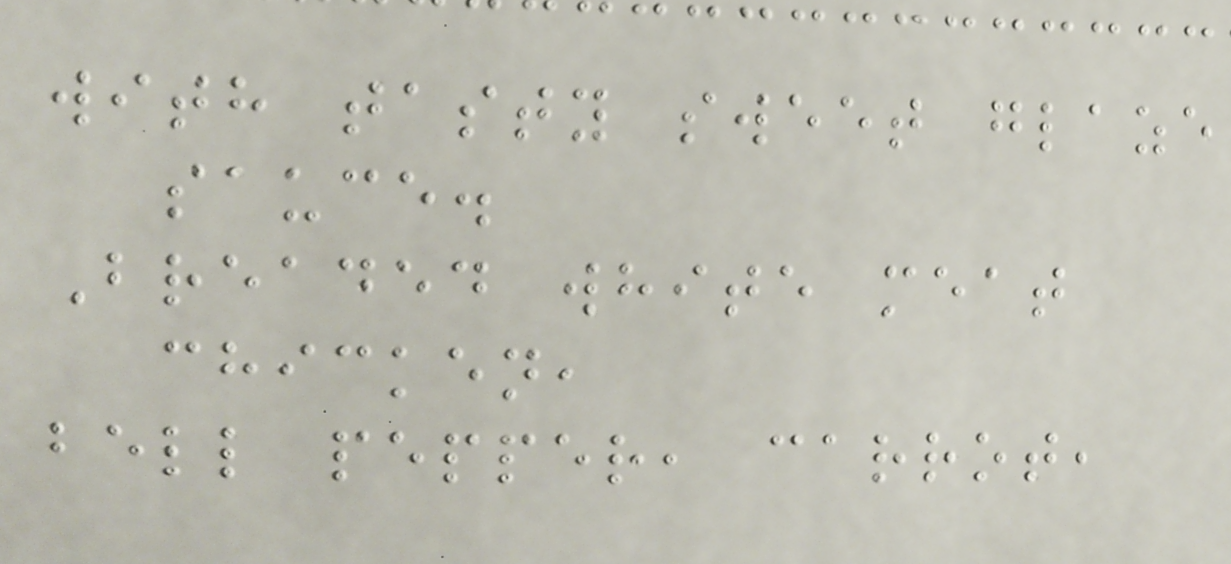with tasty sweet glaze
sauce.
Breaded white meat
chicken,
bell pepper, carrot,
